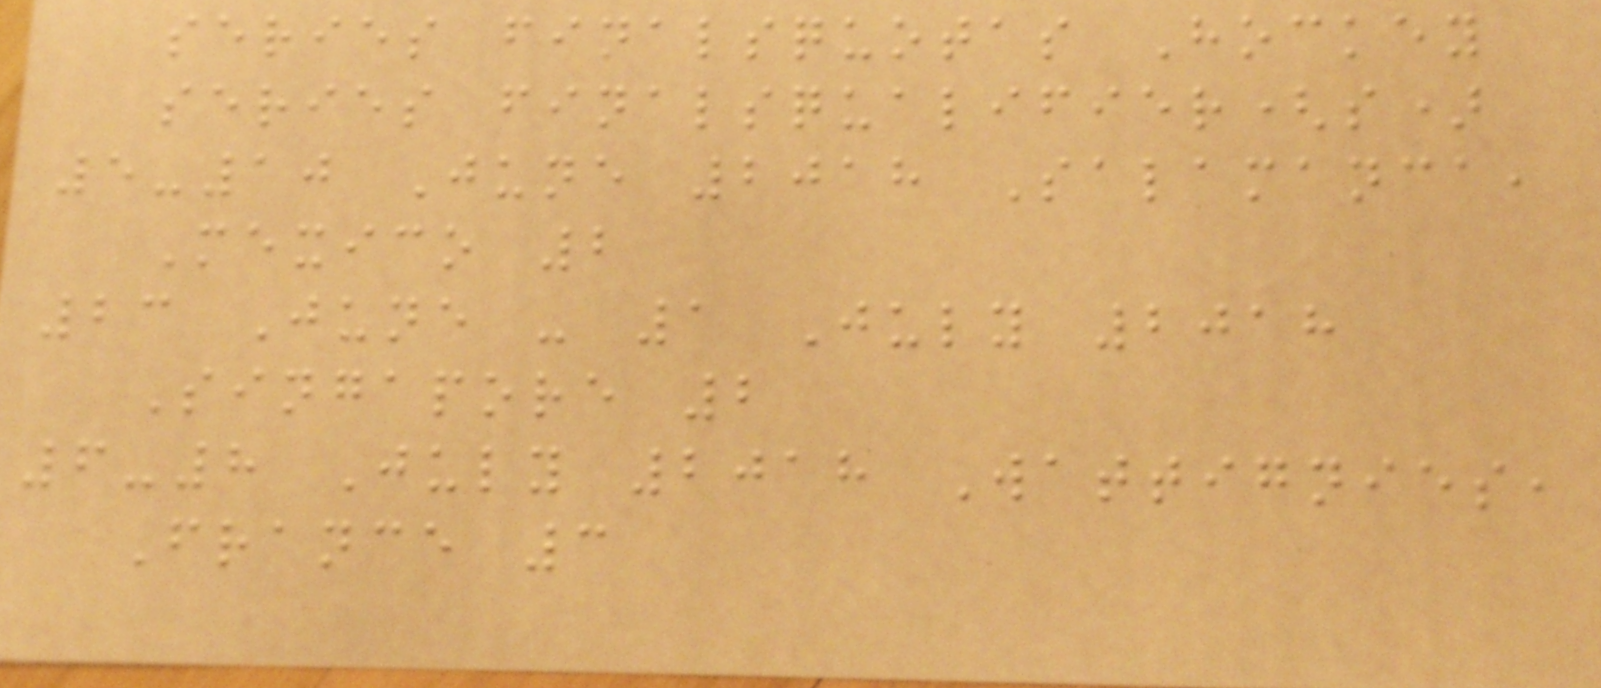series finalsquotas Hockey
series finalsqualifier(s)
5-10 June 2018 Salamanca,
Mexico 2
23 June - 1 July 2018
Singapore 2
6-8 July 2018 Wattignies,
France 3
